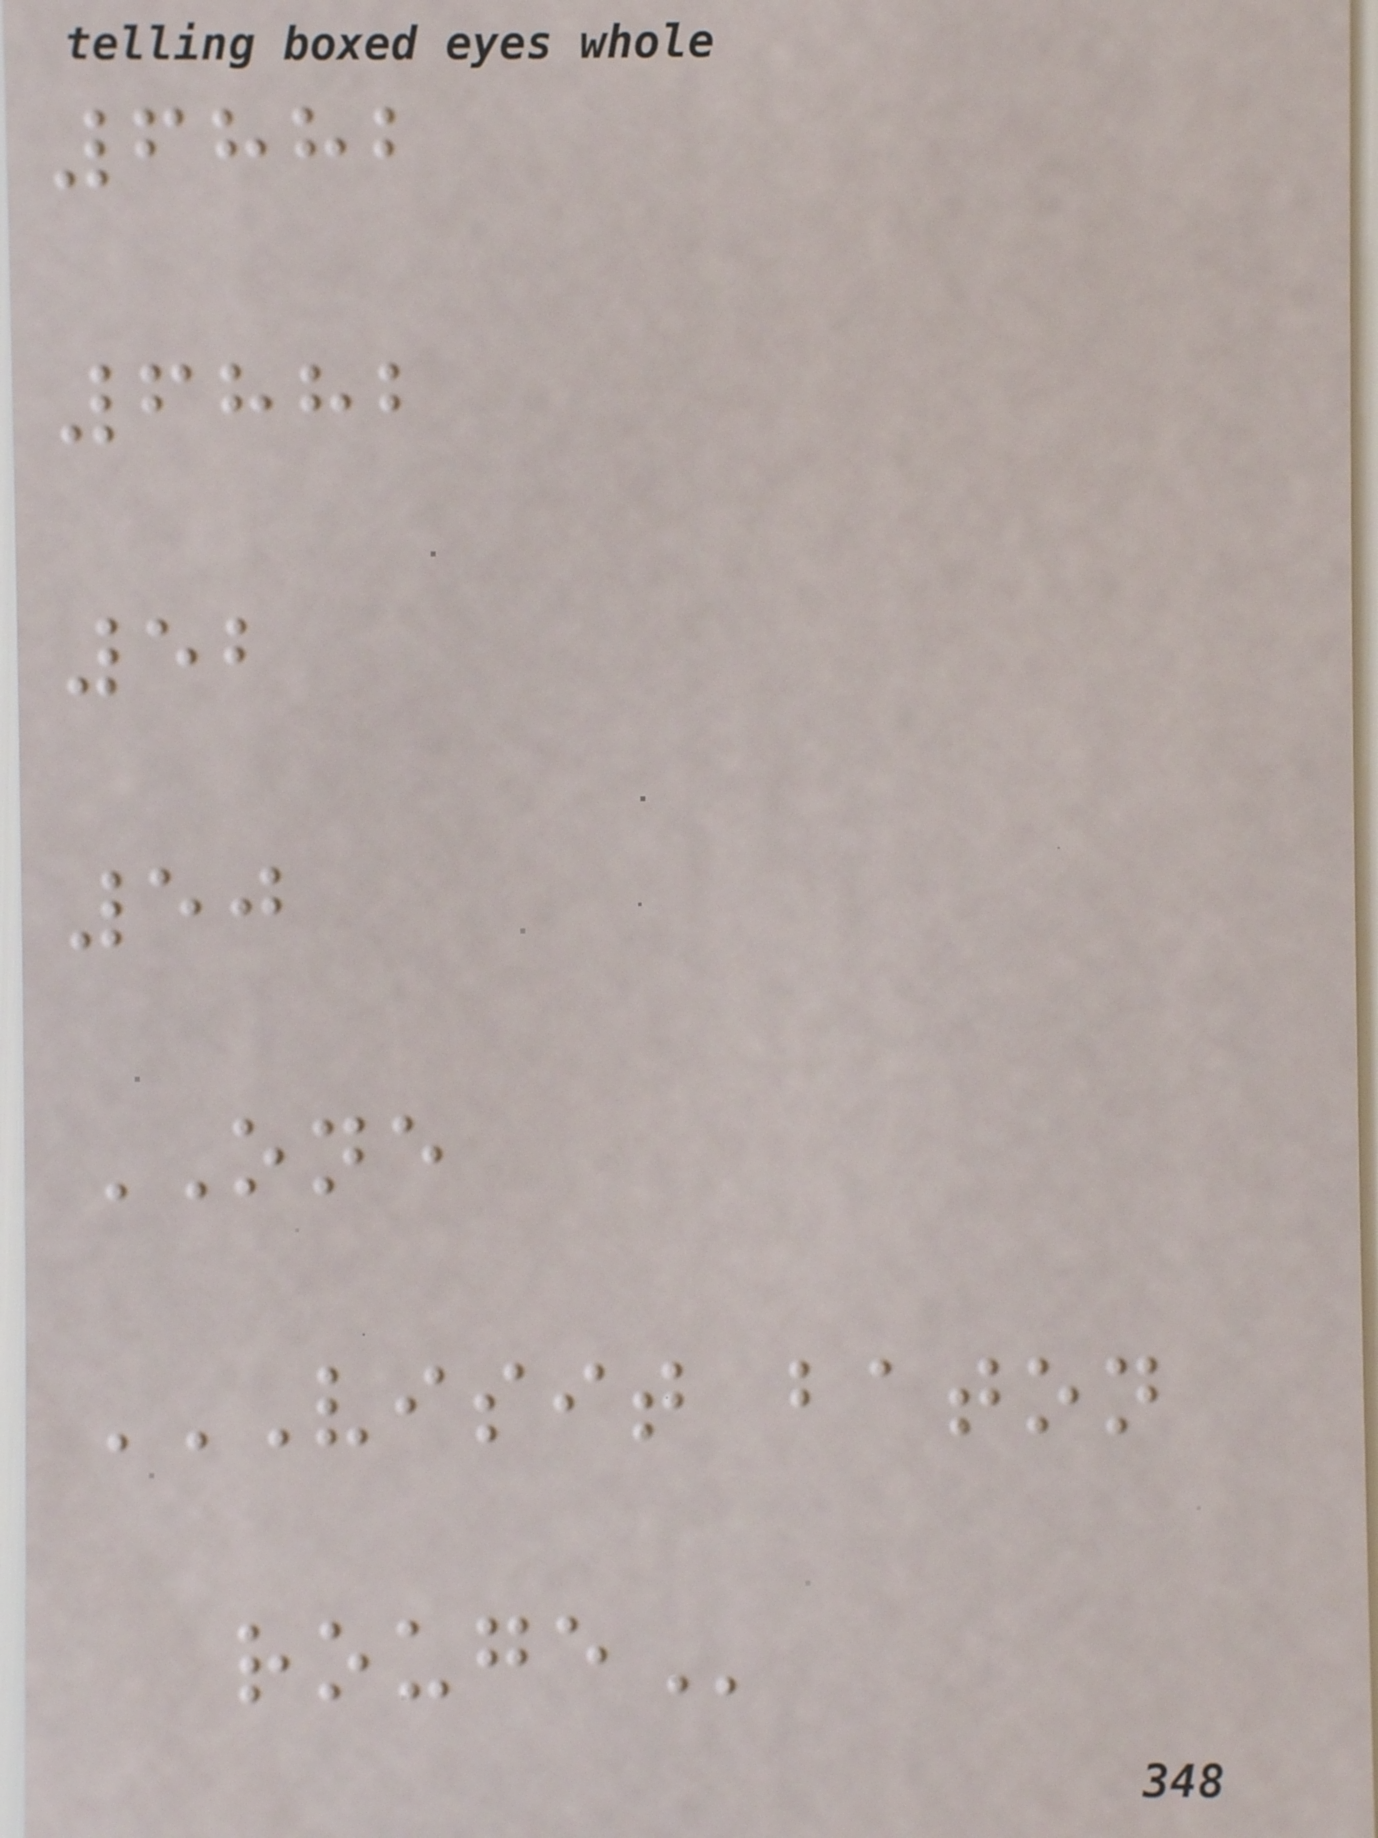6882
6882
52
50
ONE
VISIT BATON
ROUGE
